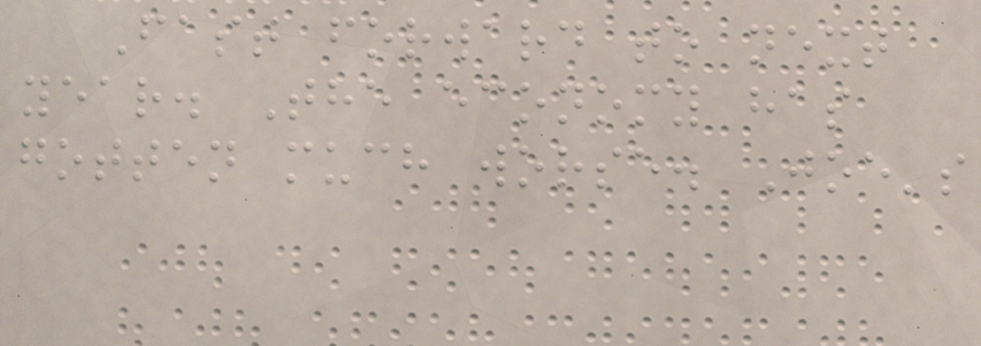Fast forward to next
year. The economy has
gotten much worse. Joe's
